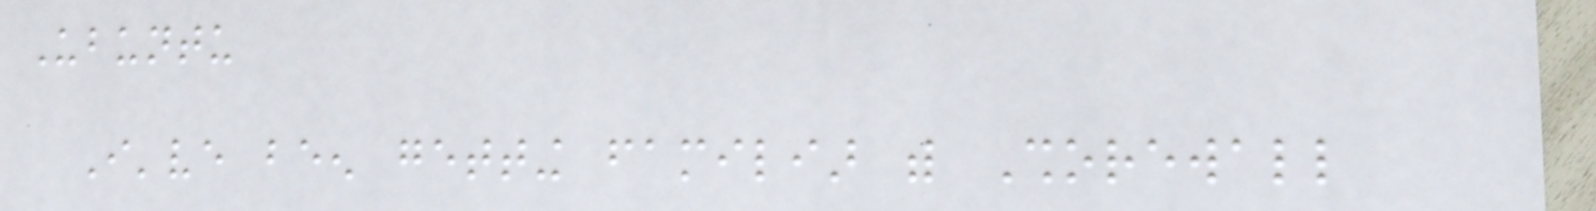Ubuntu
I've been getting familiar with Shorewall
